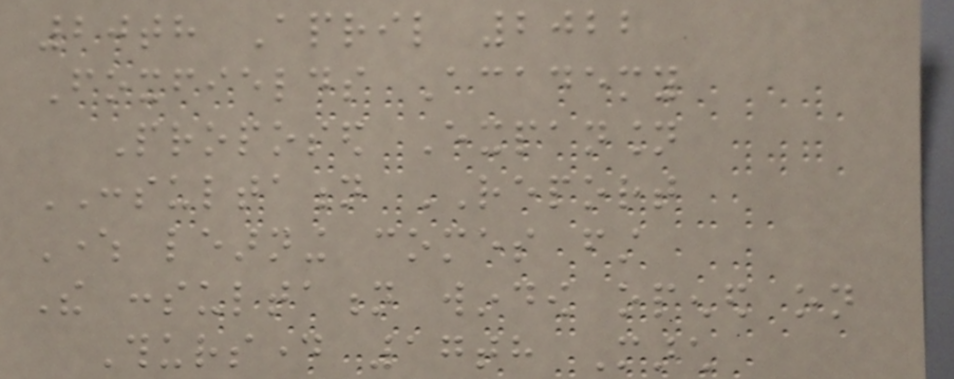20th April 2022
Foxfields Academy
Proposed Expansion
CONSULTATION REPORT
Where learning comes first
The consultation window opened on
Thursday 17th March
